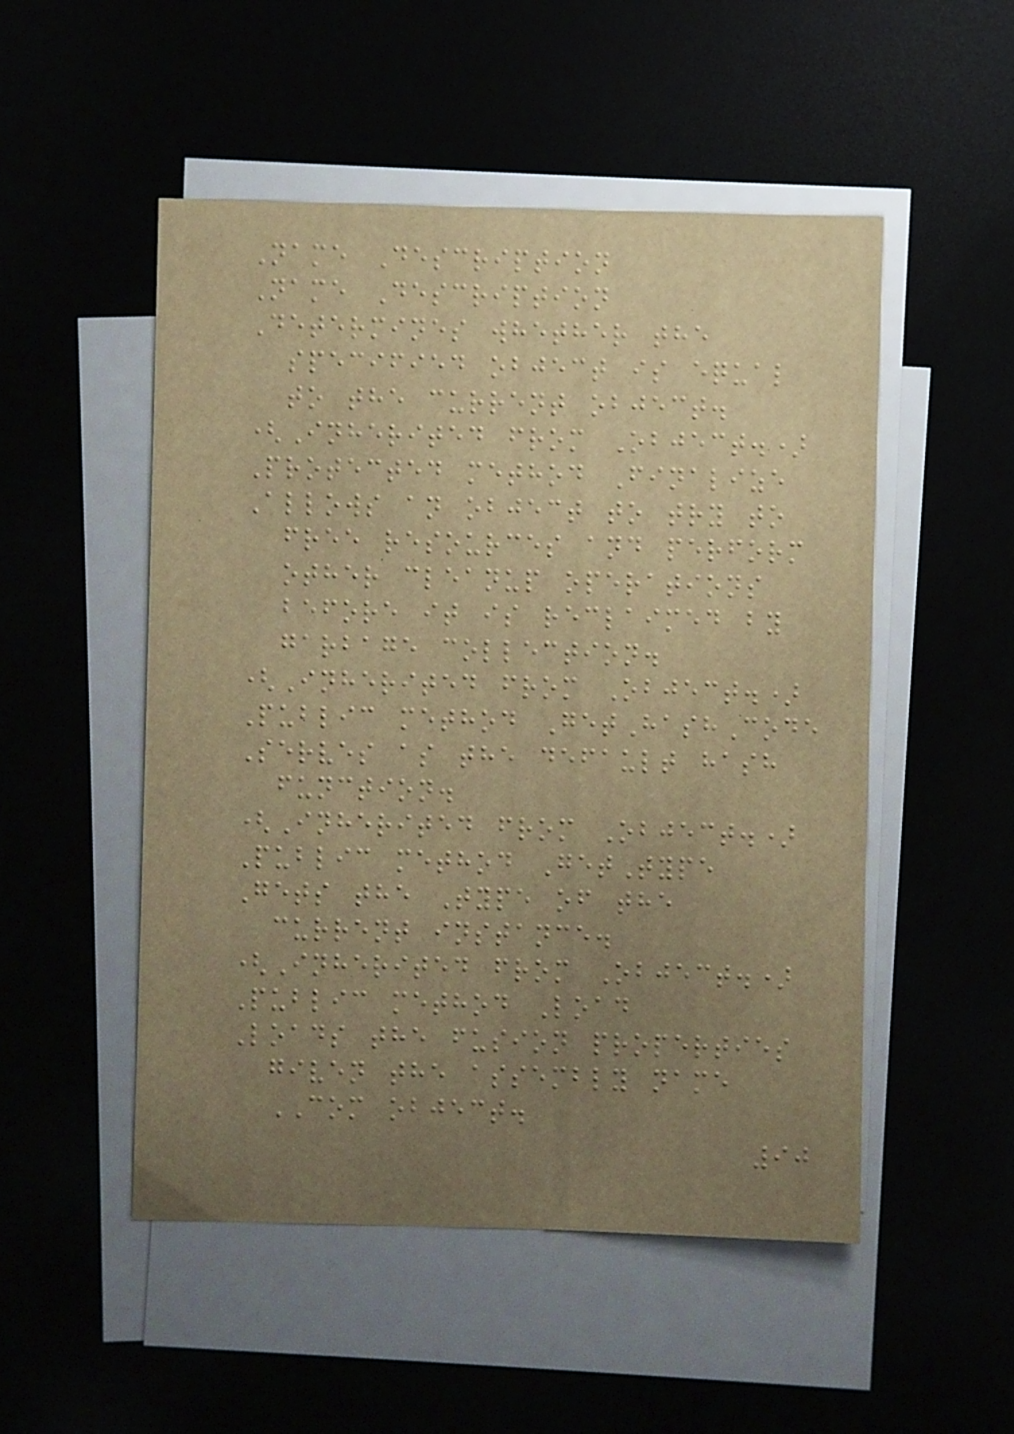Name Description
Name Description
Determines whether the
specified object is equal
to the current object.
(Inherited from Object.)
Protected method Finalize
Allows an object to try to
free resources and perform
other cleanup operations
before it is reclaimed by
garbage collection.
(Inherited from Object.)
Public method GetHashCode
Serves as the default hash
function.
(Inherited from Object.)
Public method GetType
Gets the Type of the
current instance.
(Inherited from Object.)
Public method Load
Loads the fusion properties
given the assembly name
COM object.
90
